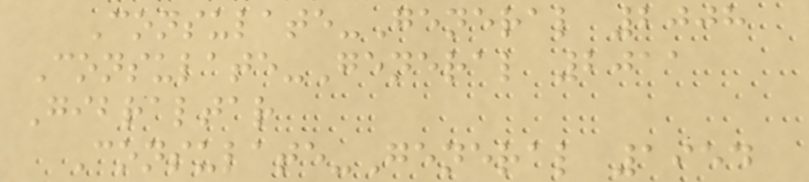Consulate-General 2008
Consulate-General 2011
Gibraltar
Consulate-General 1954
